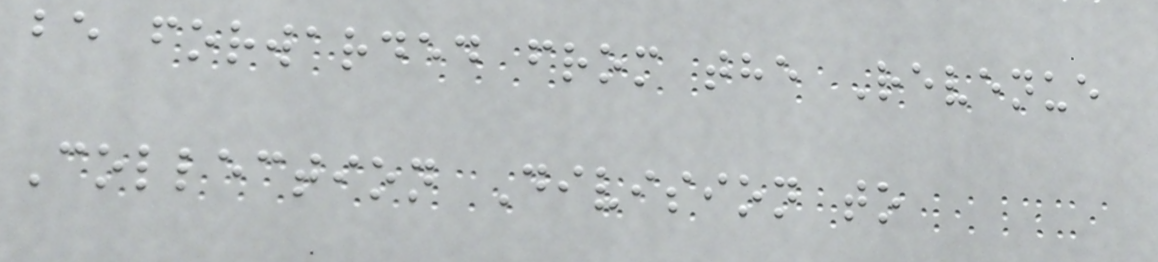be forwarded from the Revenue
Collection Division to
